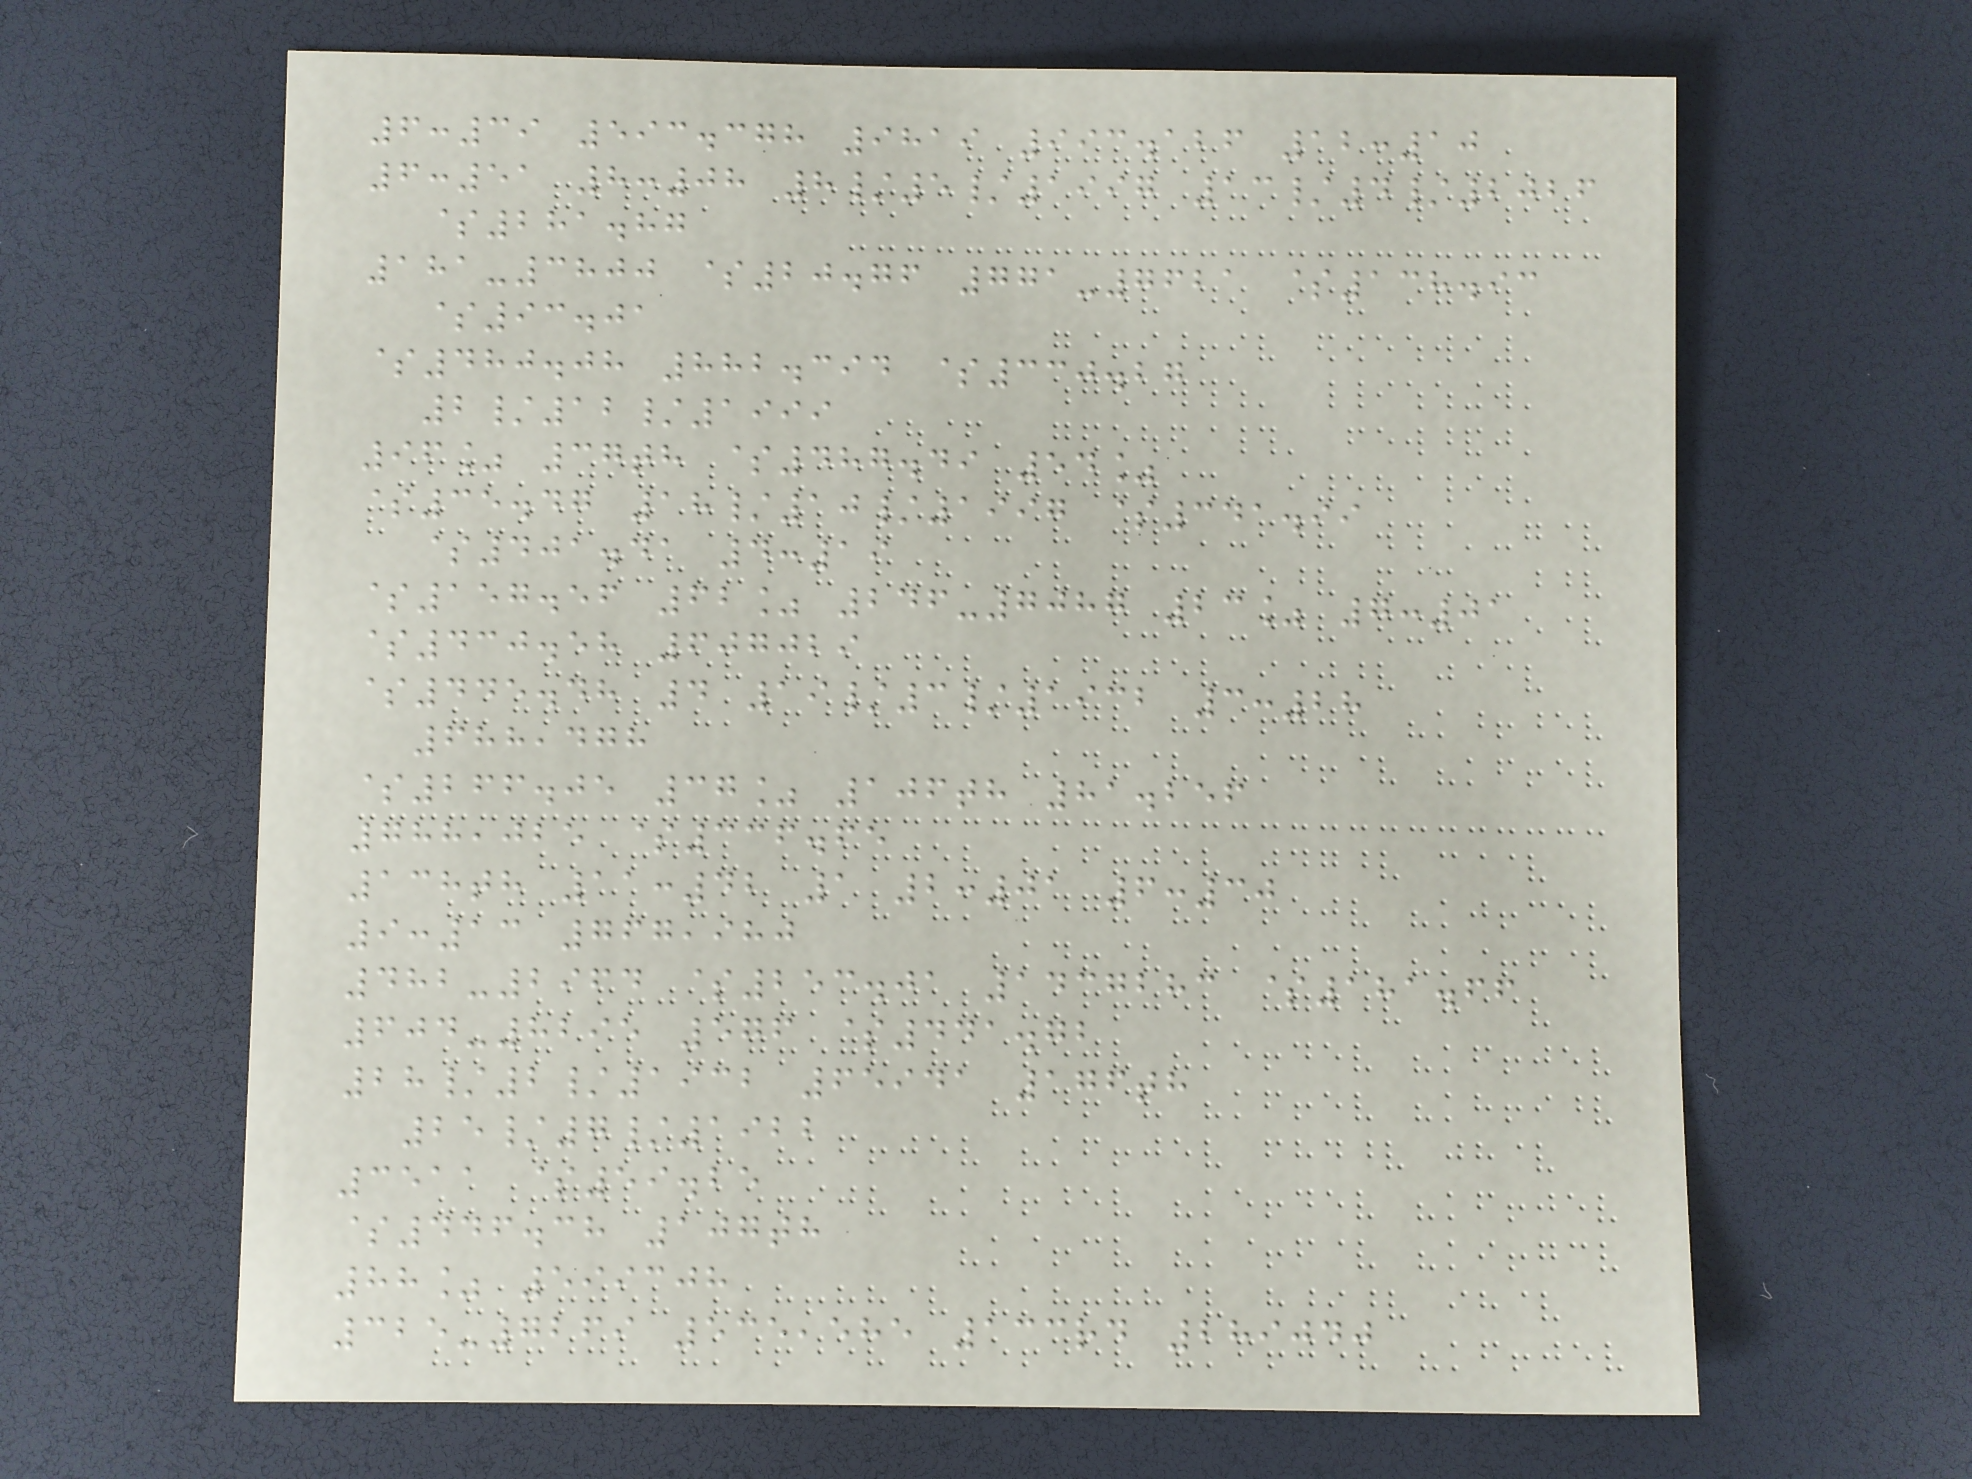6:39 593.378 9819 993.126 12:10
6:51 8:08 8/5/1997 13/4/2026
$281.87
181-3800 $20.76 771-7621 $138.93
$93.01
$480.08 882.394 $330.27
2/12/1999
96% 37th $487.49 54%
$35.47 18/10/1997 $341.99
$401.41 4:19
$157.56 62% 246-7087 23% 7:01
$430.58 607029
$445.48 4 19/3/1932 3:28
688,478
$266.05 37% 106th 81.256
788,025 $336.65
138th 11:42 1 2:01 6:30
9:13 767,980
482-2964 $253.01 1437283 $181.66
604-8295 576 $441.72
28/2/1932 65941 176th
25/7/1922
3511 $59.25
$446.38 107th
88% 599308
325-7269 535,585 133rd 289040
